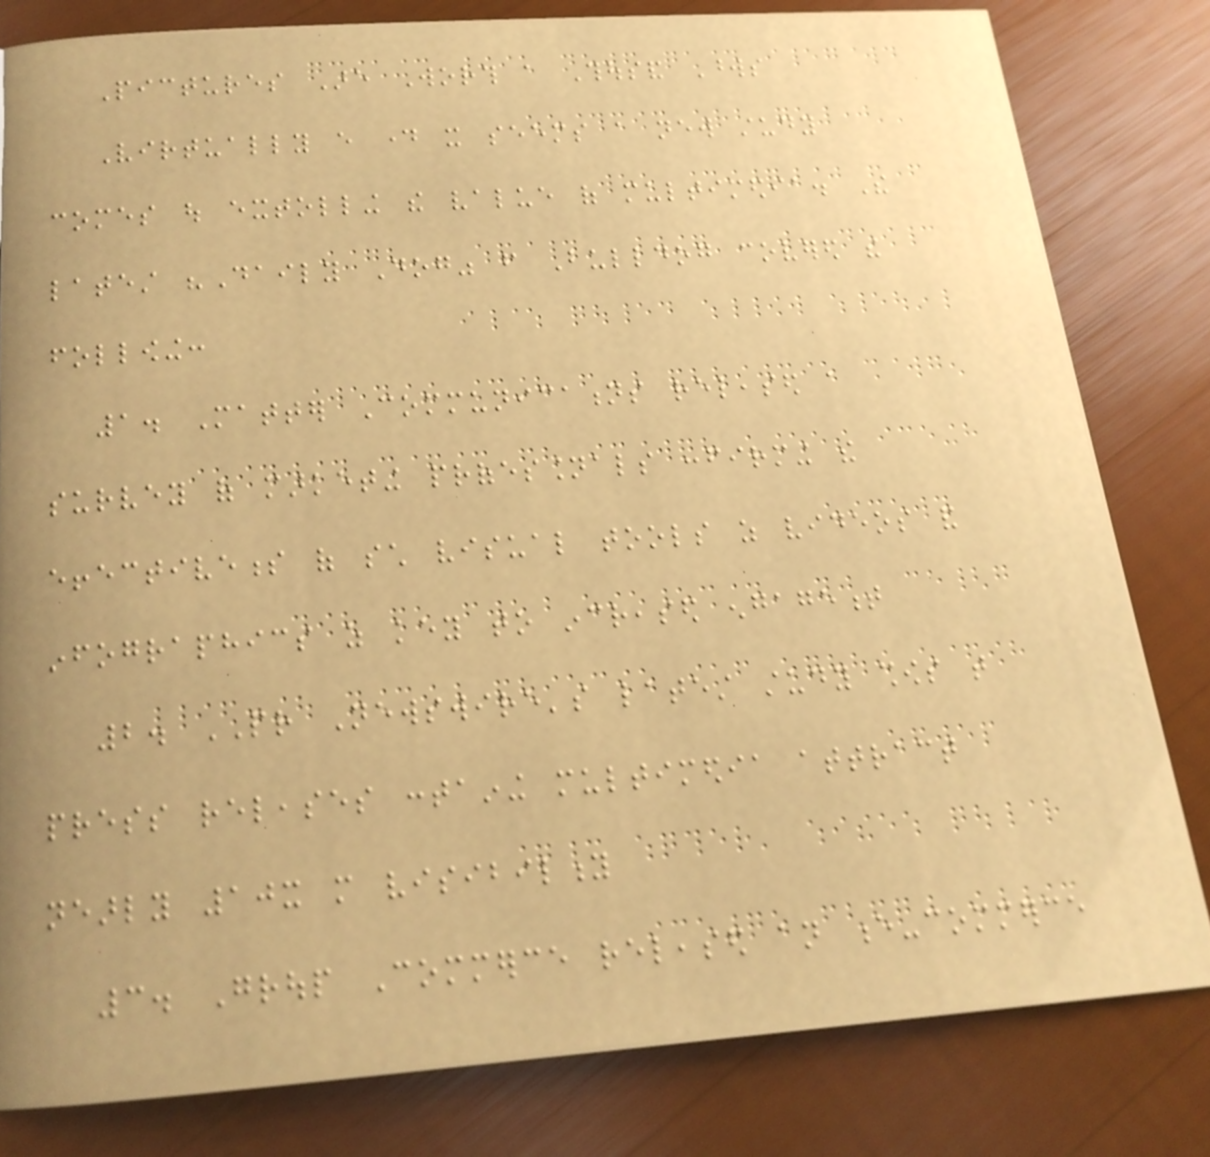Pictures Are Worth a Thousand Words
Virtually every day it seems a new study
comes out extolling the value of multimedia. The
latest "Daily Dog" from Bulldog covered the
following:
1. Matter Communications released a
survey of marketing professionals confirming the
effectiveness of such visual tools as videos and
infographics as key to increased engagement
2. PR Newswire's latest study shows that
press releases containing multimedia attract
nearly 10x more visibility
3. Group Commerce released an e-commerce
